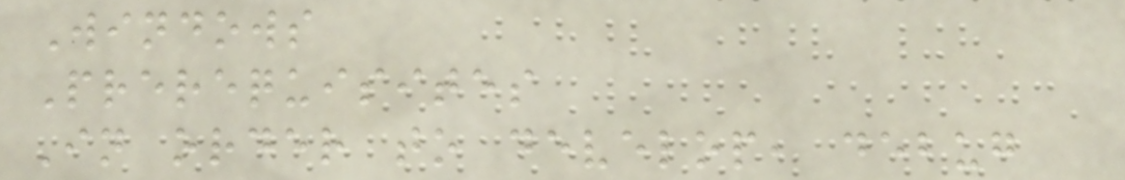Windows
Prerequisites
In order to develop, debug
